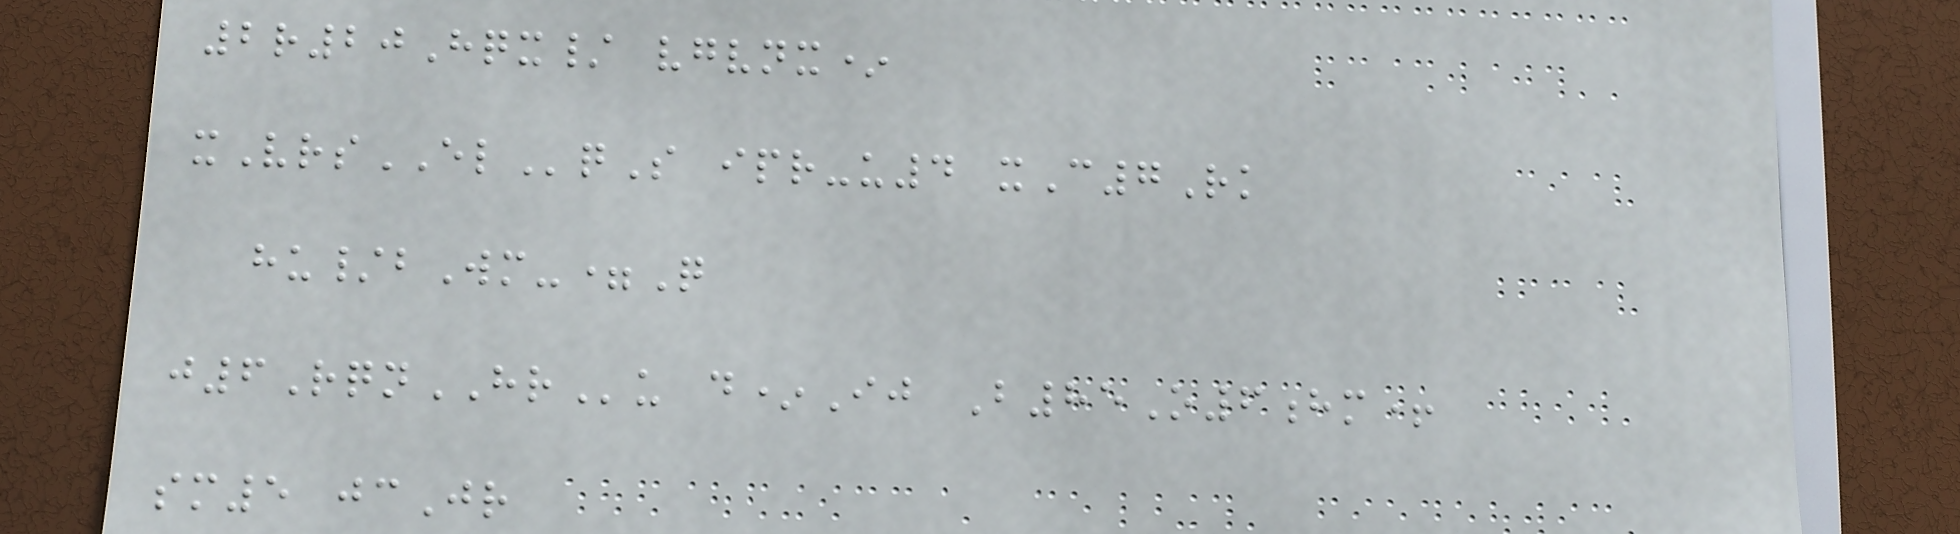2r20Hqx/ vgvnx*
xVrsELqS ipr-u4 xC7Rk
hu/bWm-=Q
j6RqnHRu d*Ij B85O6hm+
sm5 jcJr
